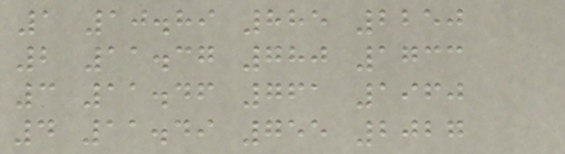1 10.89 885 2250
2 11.37 780 1733
3 11.46 761 1960
4 11.49 755 2027
